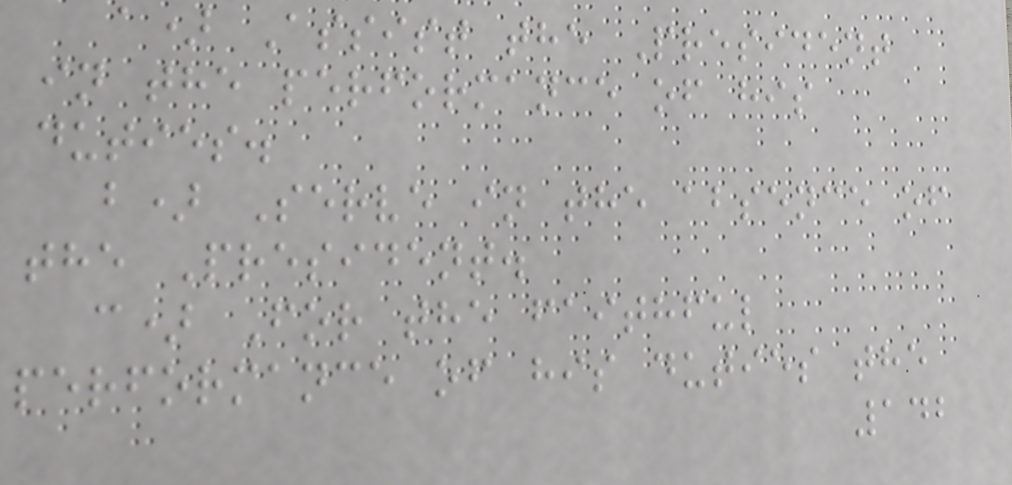a) Assist the President
in the performance of his
duties.
b) Serve in the absence of
the President.
c) For the faithful
performance of his duties the
142
